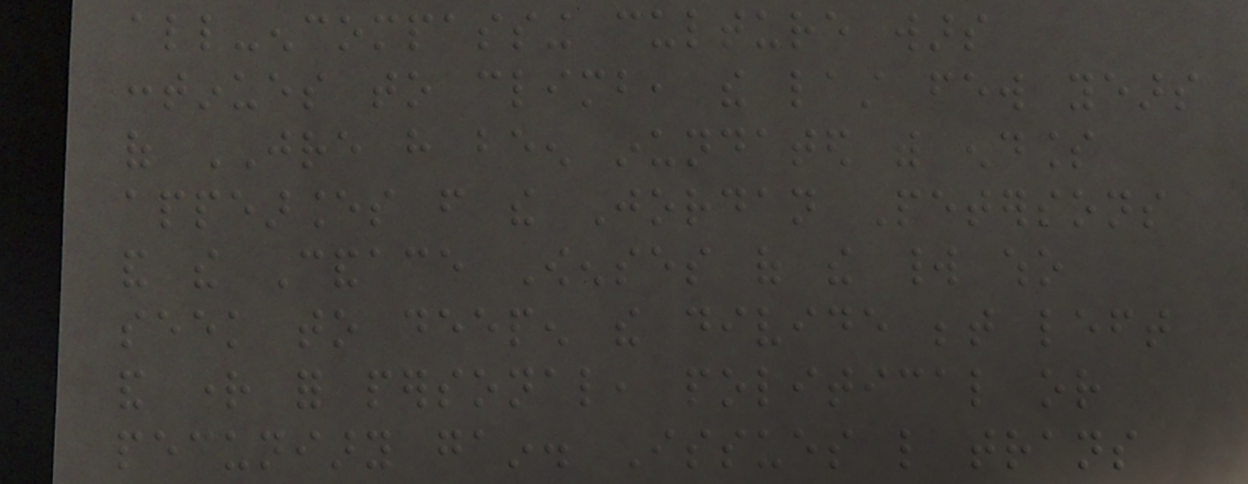all-encompassing culture wars
continues to climb, the last few years
of JRE have been inundated with endless
appearances from the Jordan Petersons
and the Candace Owenses of the world who
seek to deepen the divide between left
and right for personal, political or
pecuniary gain. Issues like trans
